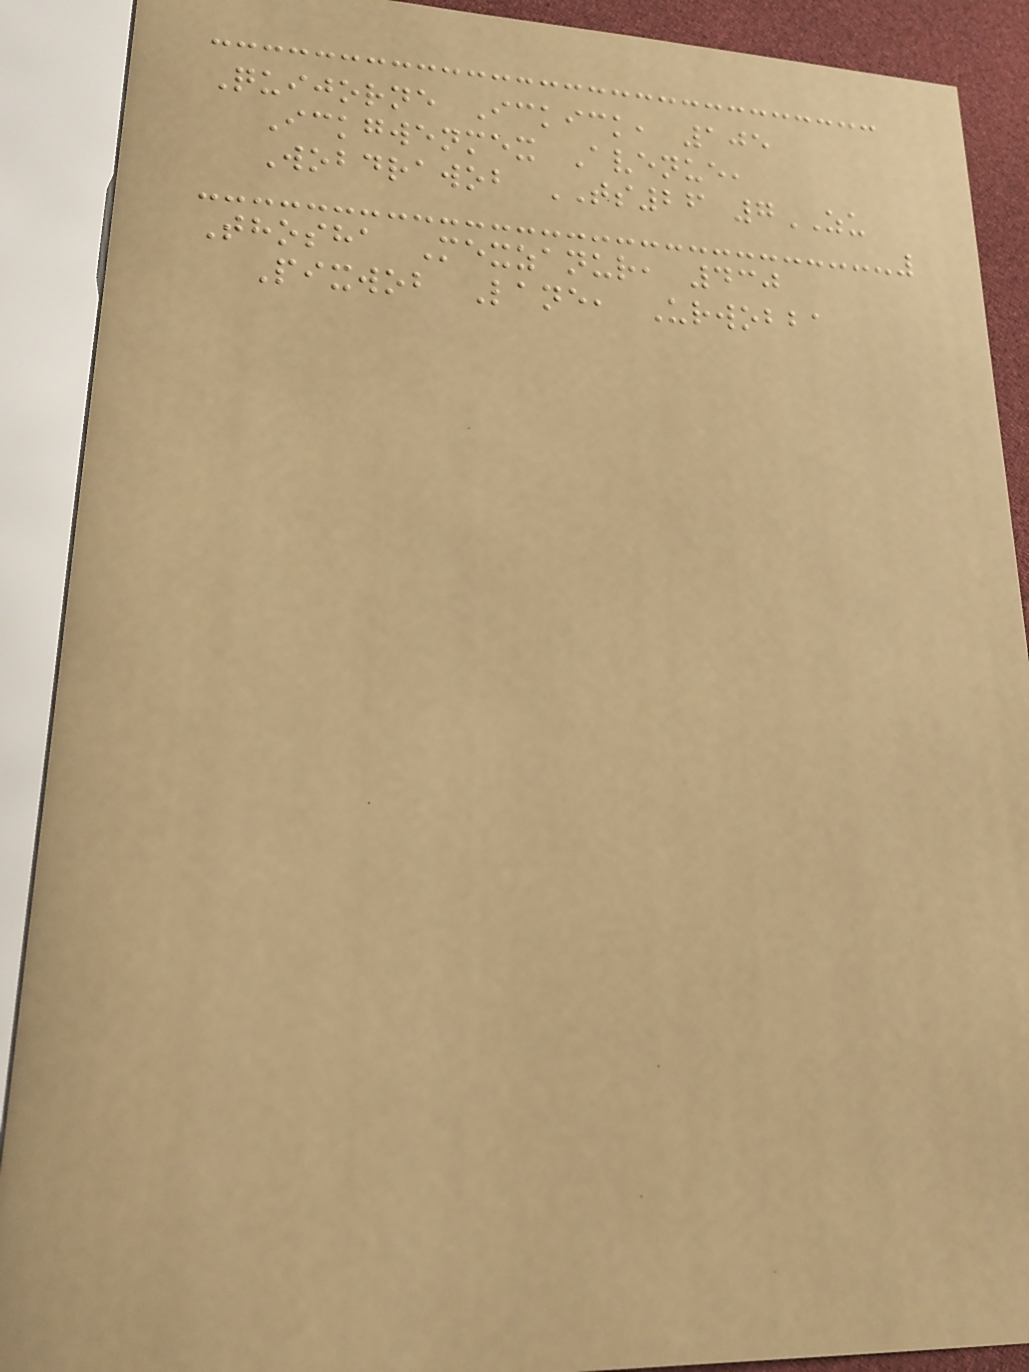Quijorne Ickick, 105
Ickgwenmex Avenue,
Wobdrawob TS26 7ZU
Thosha Mexzanur, 430
Pixwob Lane, Urwobba
